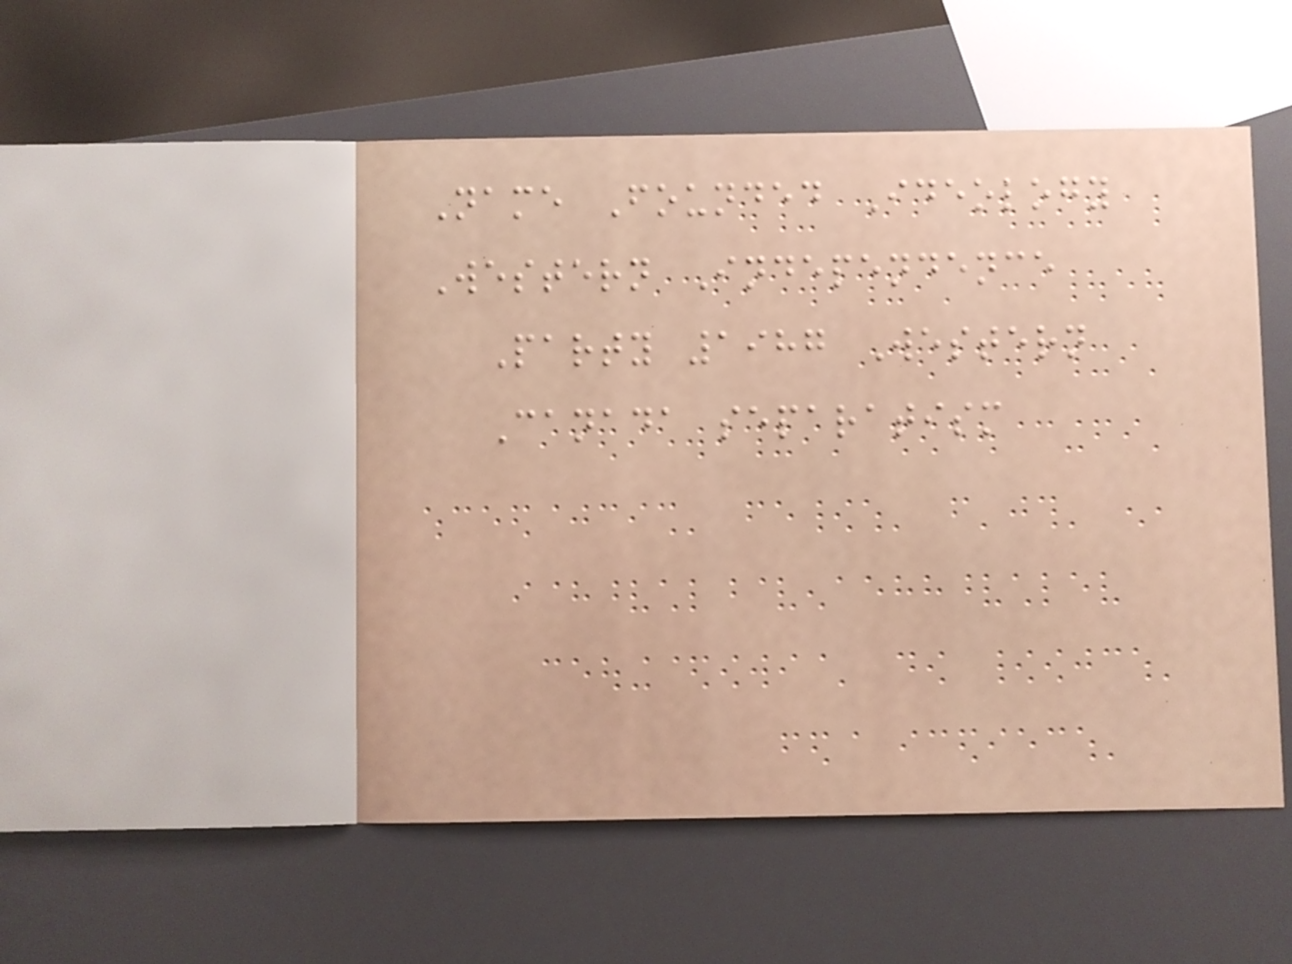Name Founded Ideology
Western Independence
Party 1987 Western
Canada separatism
